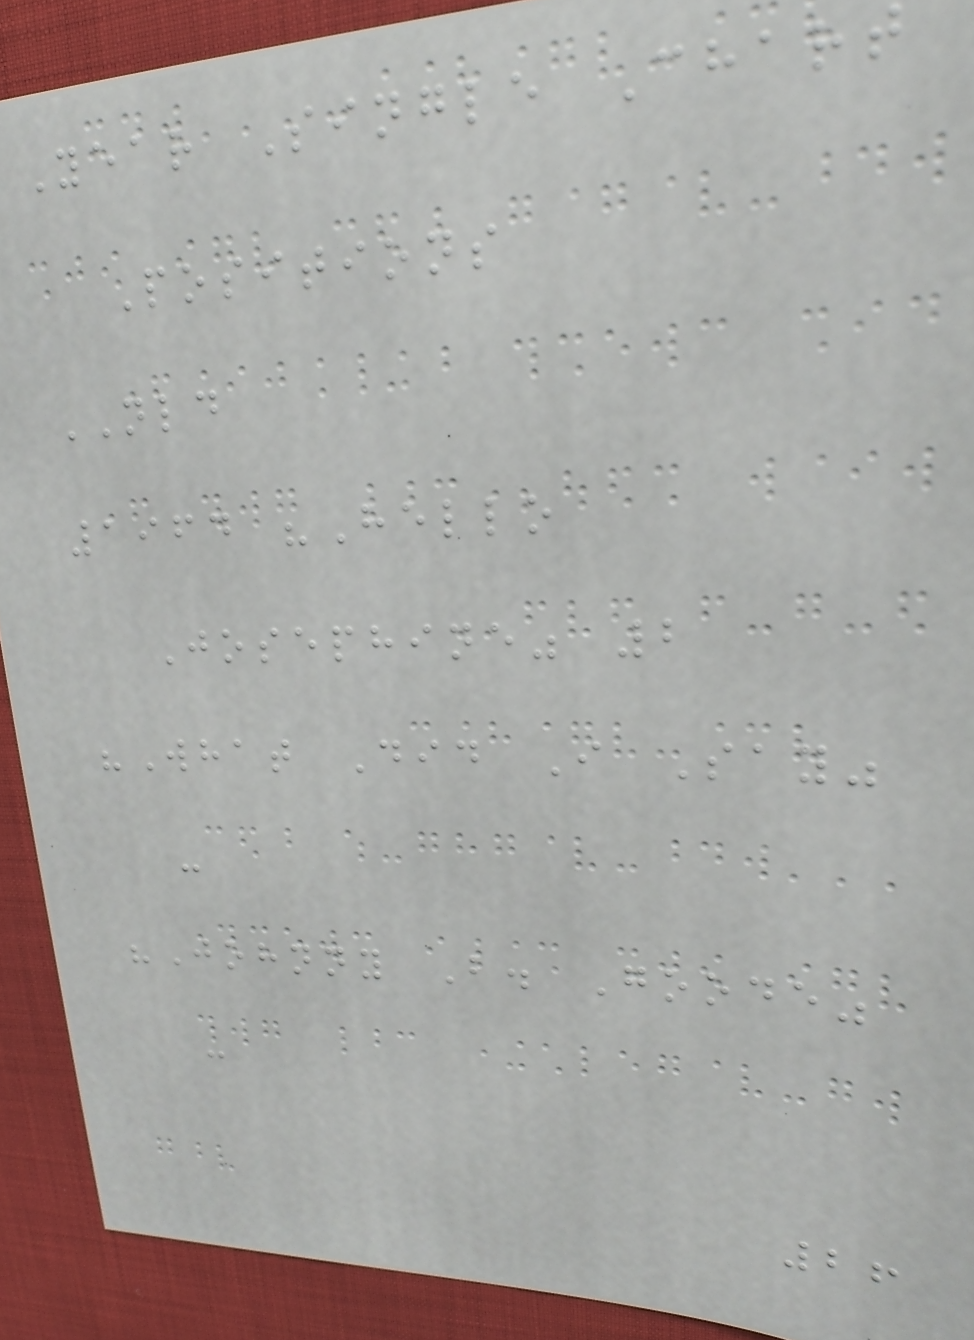Year Single Chart
Positions
NLD
1964 "Hello
Josephine" 2
"What Did I Say"
-
"Johnny B. Goode"
-
26
